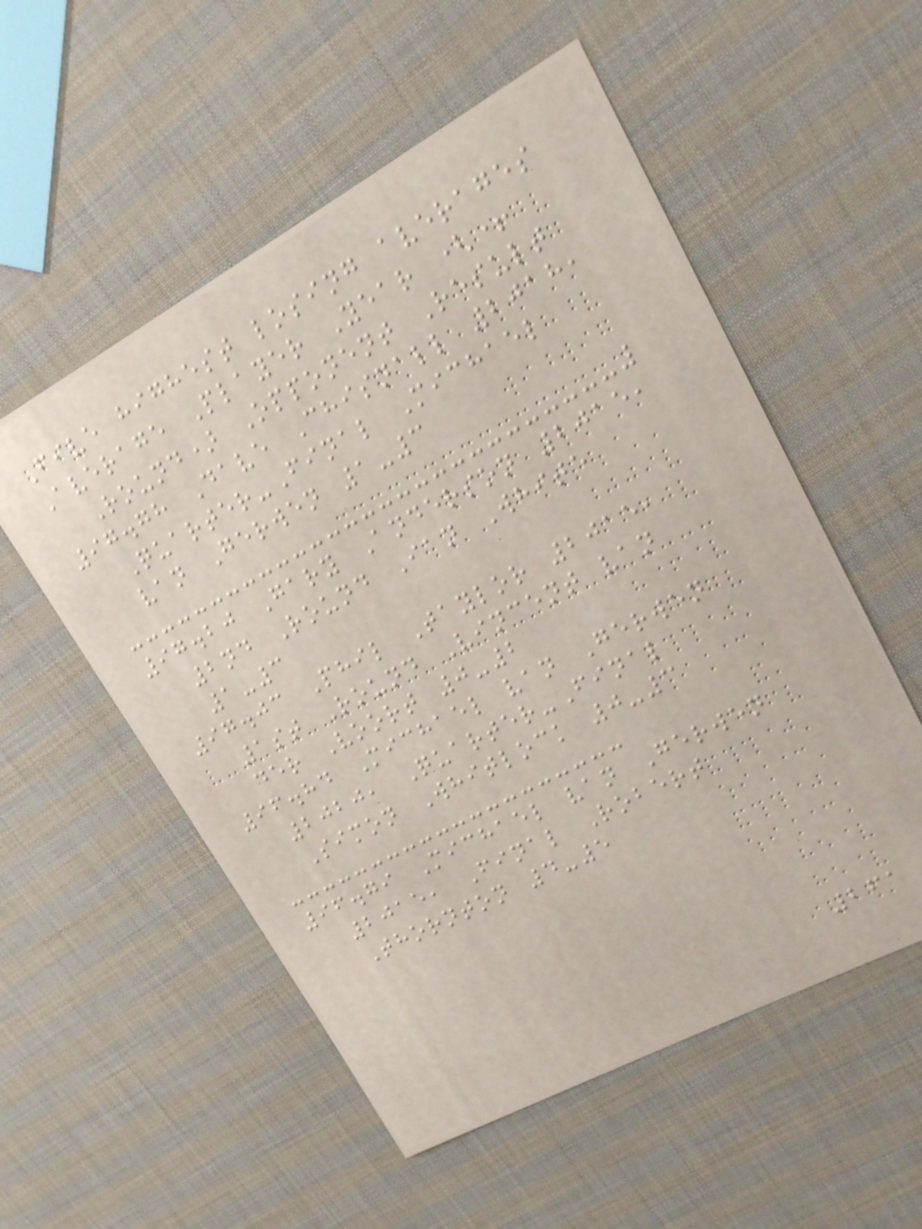Five highest losing averages
Average Player Year (+
Round) Opponent Result
97.78 Dave Chisnall 2018,
Quarter-Final Michael
van Gerwen 1-3
97.20 Gary Anderson 2015,
2nd Round Ian White
1-3
97.03 Phil Taylor 2015,
1st Round Vincent van
der Voort 0-2
96.84 Michael van Gerwen
2020, Quarter-Final
Simon Whitlock 0-3
96.79 Michael van Gerwen
2015, Final Robert
Thornton 4-5
261
